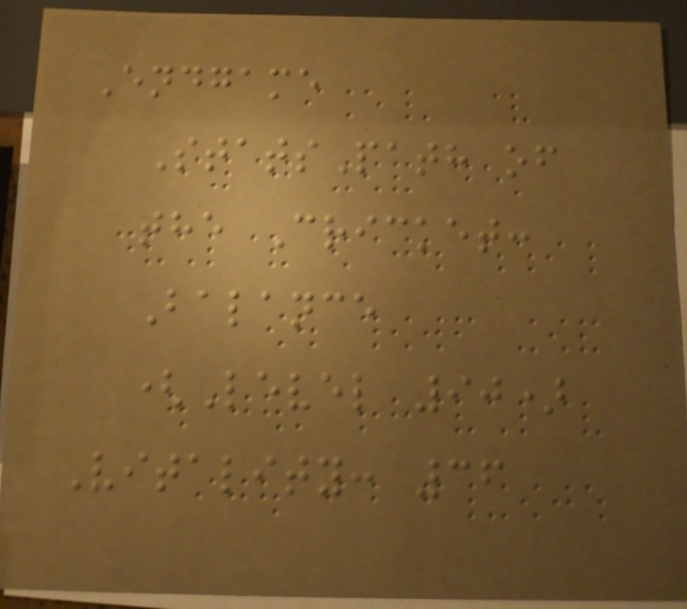Endgame
StatsPath of
the Cricket:
Balance
(Level 90)
Vitality: 36
